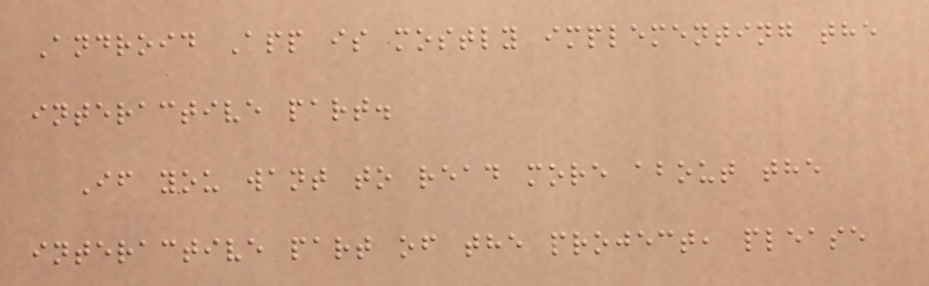Android App is mostly implementing the
interactive part.
If you want to read more about the
interactive part of the project, please
